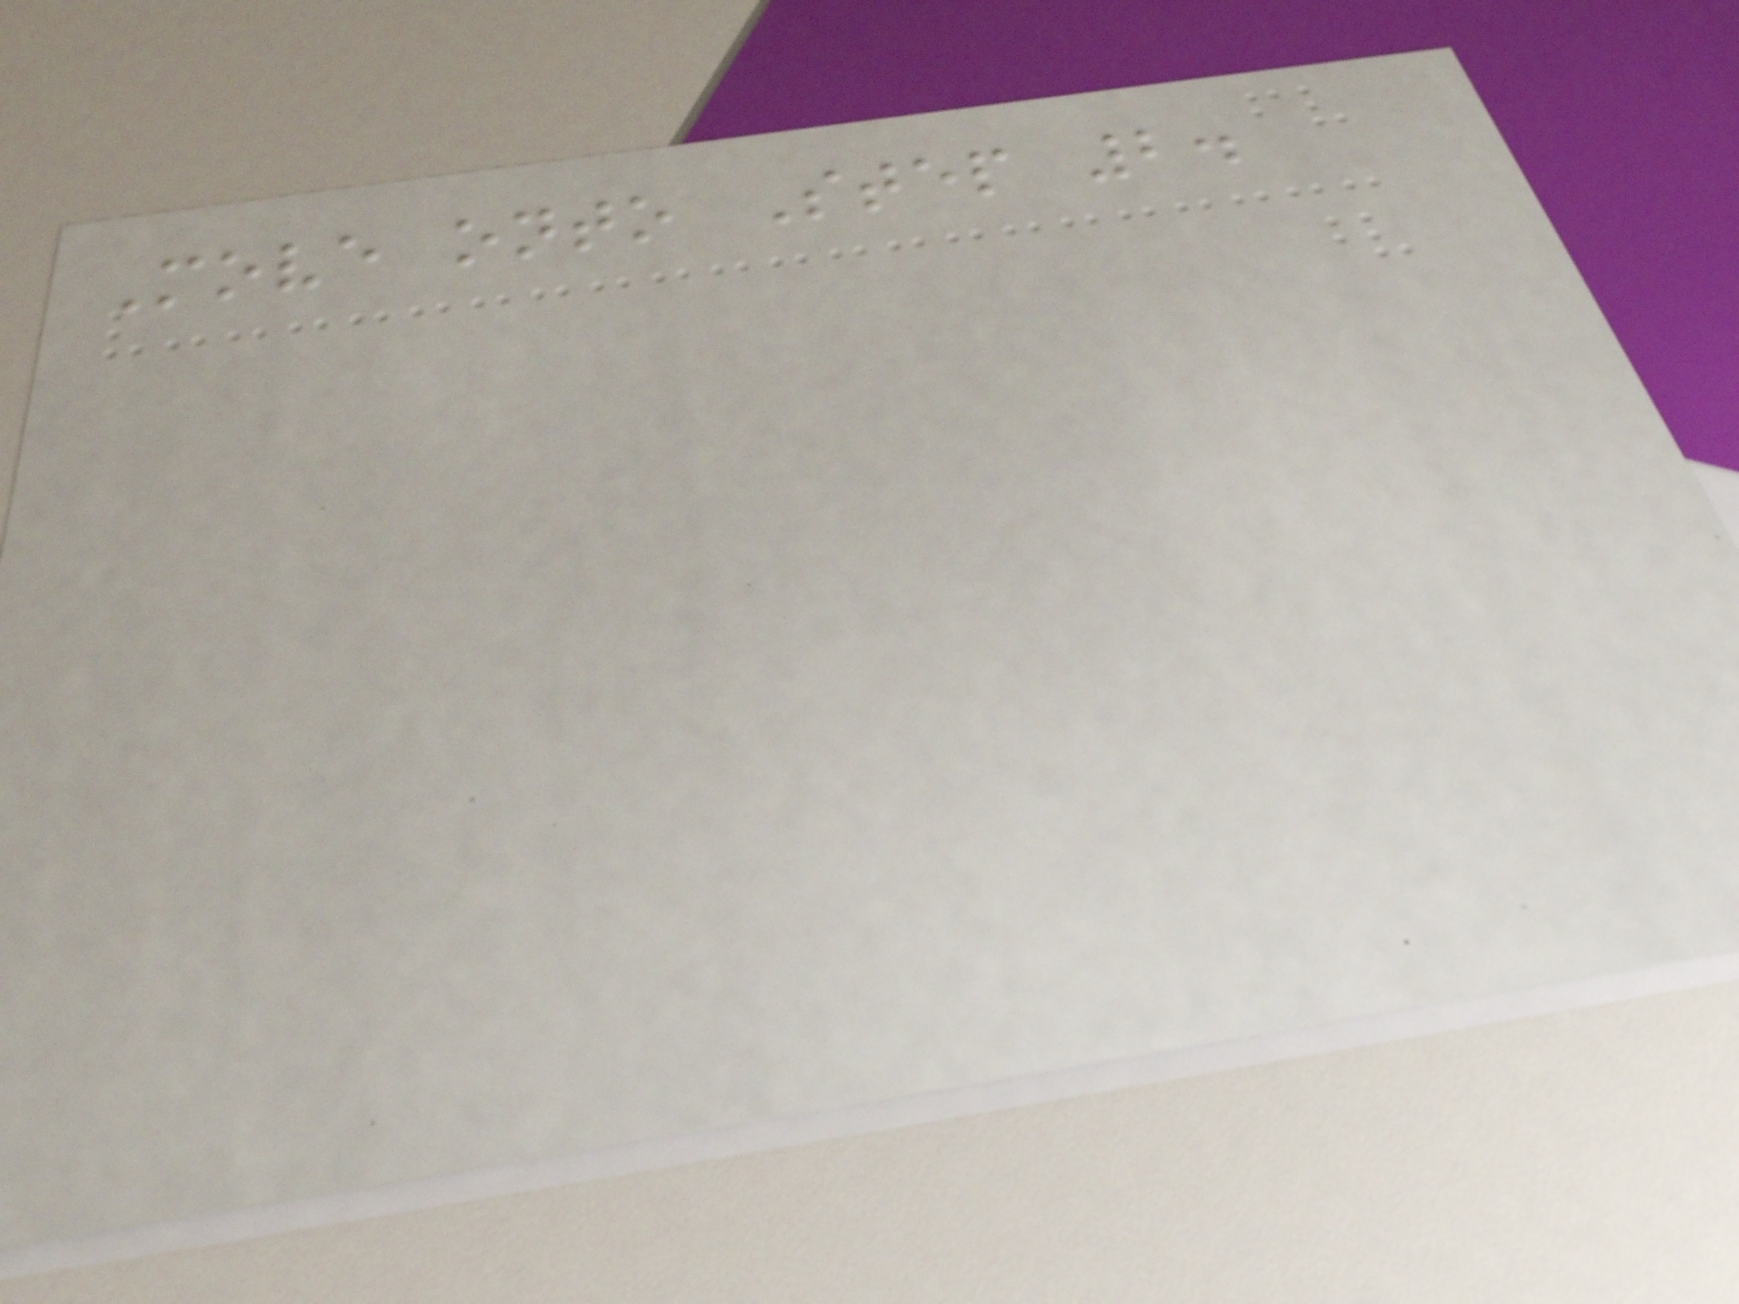Move onto Step 2.
